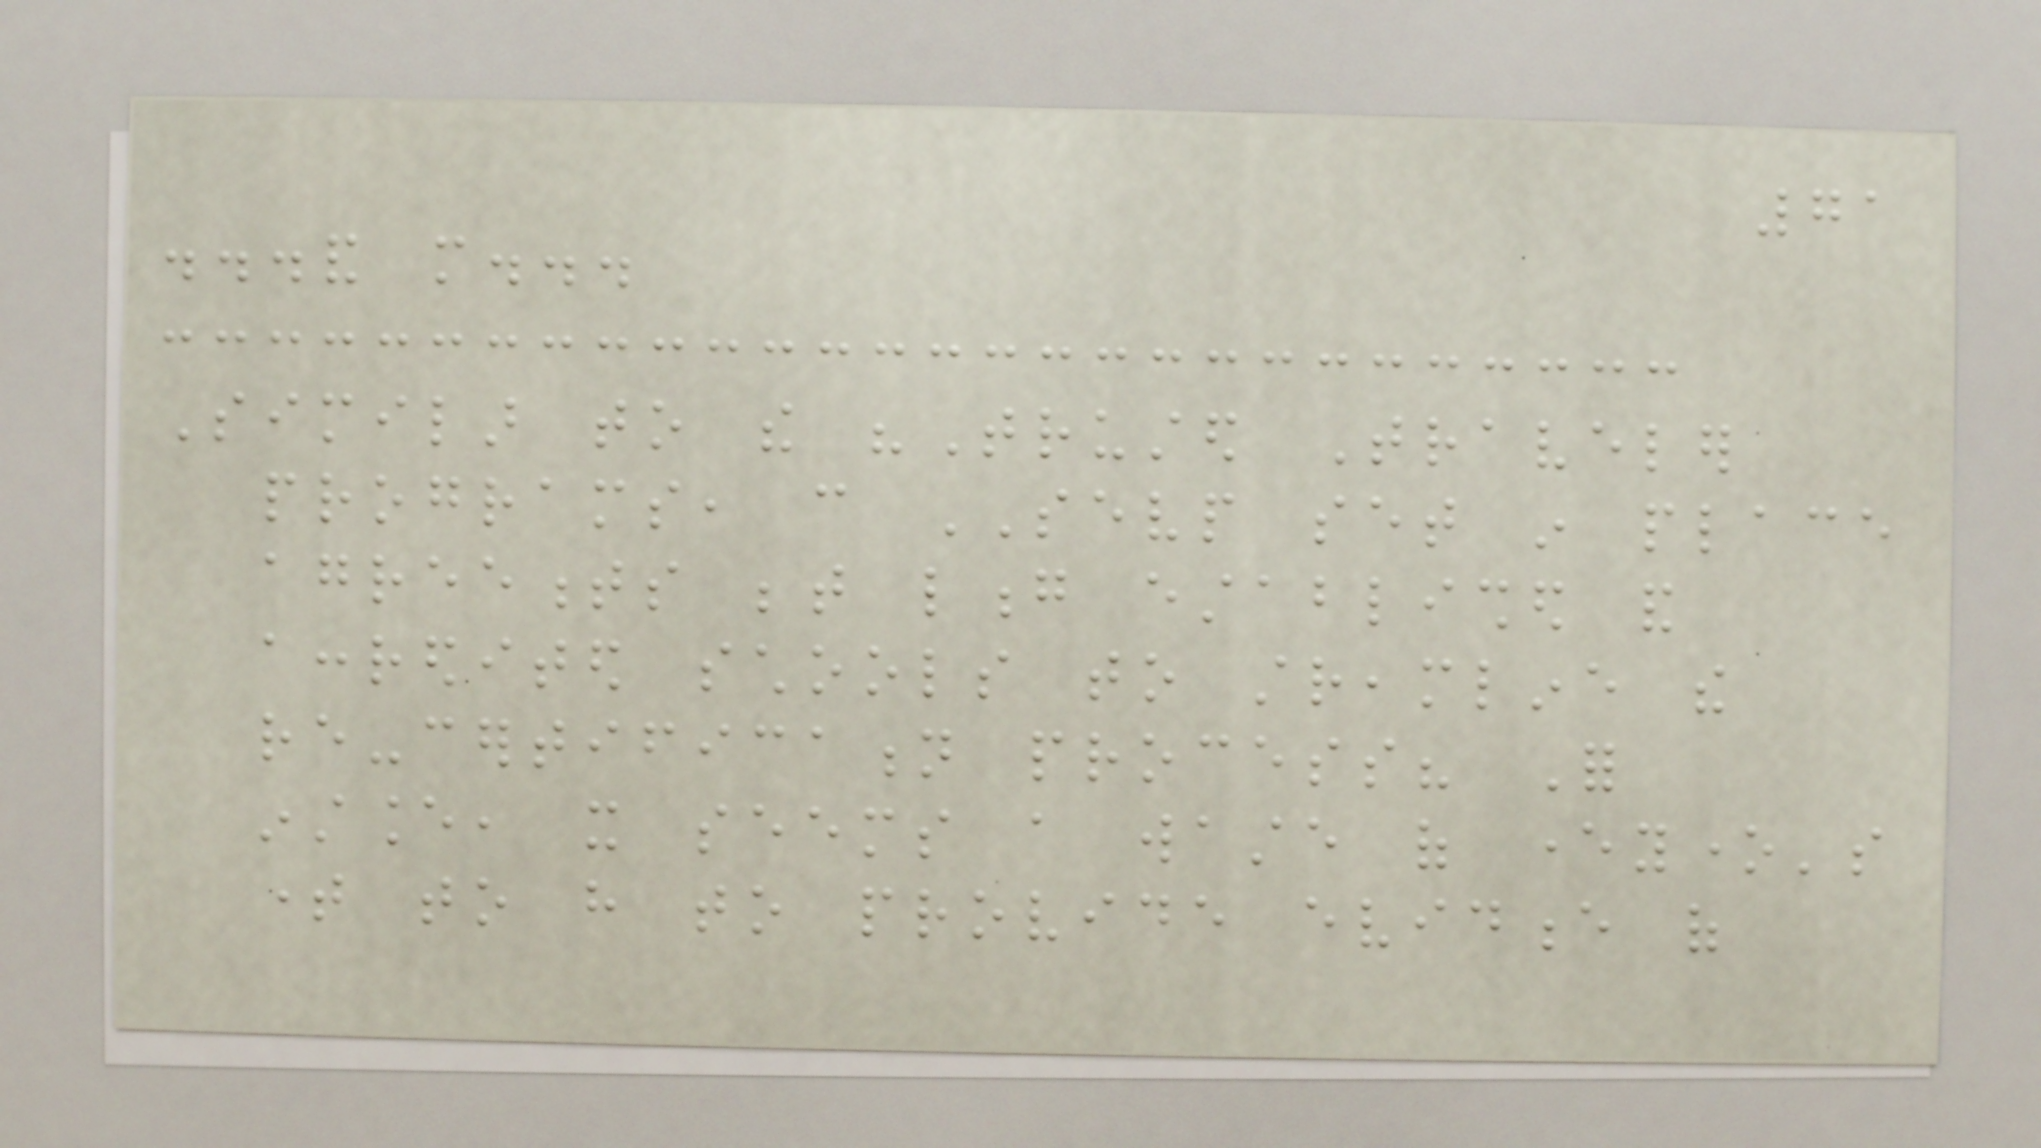71
...and more...
Similar to the "Trusted Traveler
programs, can SEVP set in place
agreements between long established and
accredited schools to streamline the
re-certification process? For
instance, it seems a waste of everyone's
time to have to provide evidence of
